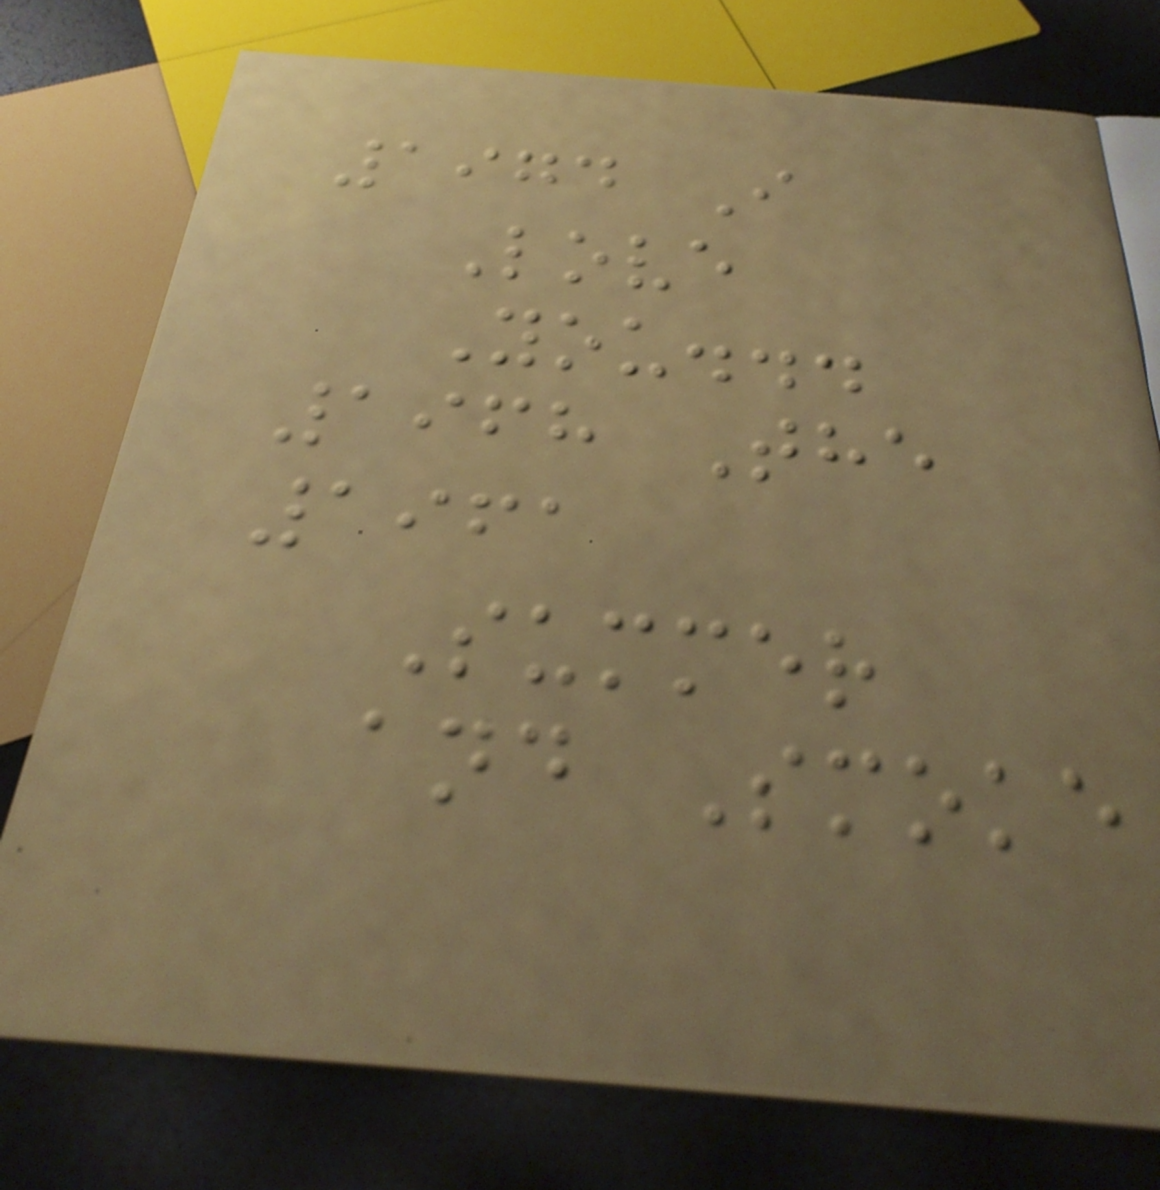1974 I
Love
You...
1968 The
1961
Summer
and Smoke
